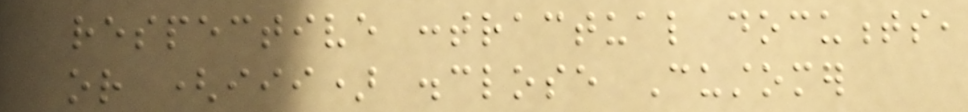respective contractual documents,
or (iii) disclose Customer
